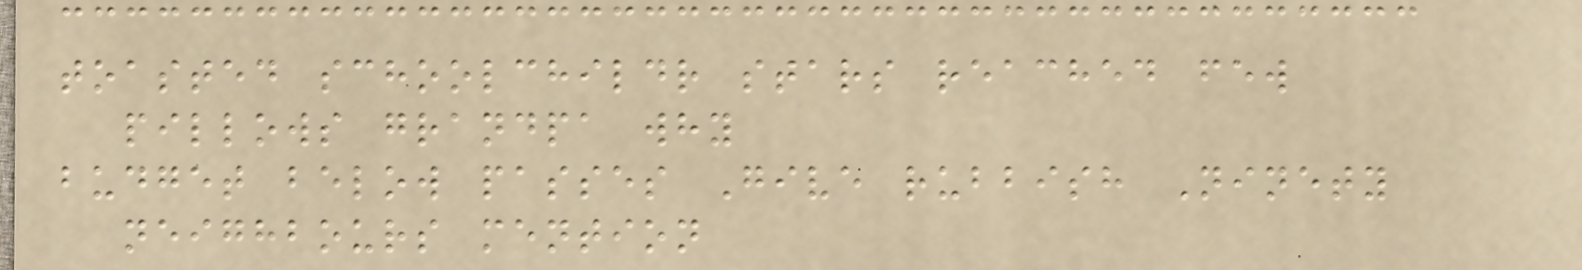toasted schoolchildr stars reached few
pillows grandpa why
budget below passes Give rubbish Ninety
neighbours mention
